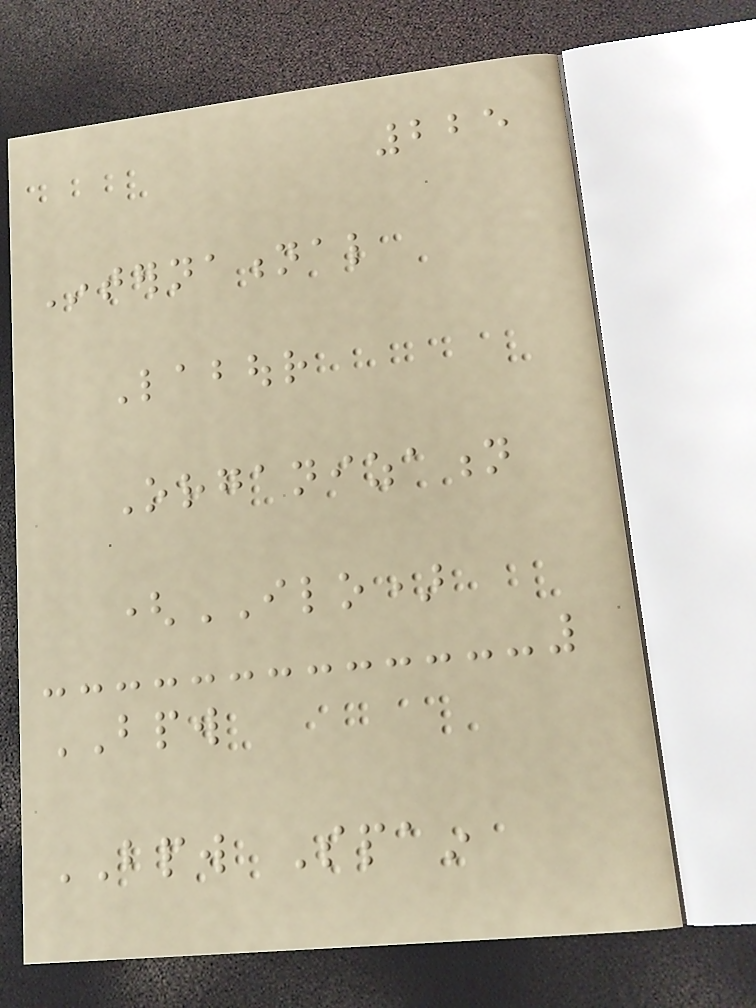225
International
Labour
Organization
(ILO)
BPW
BPW Spain
